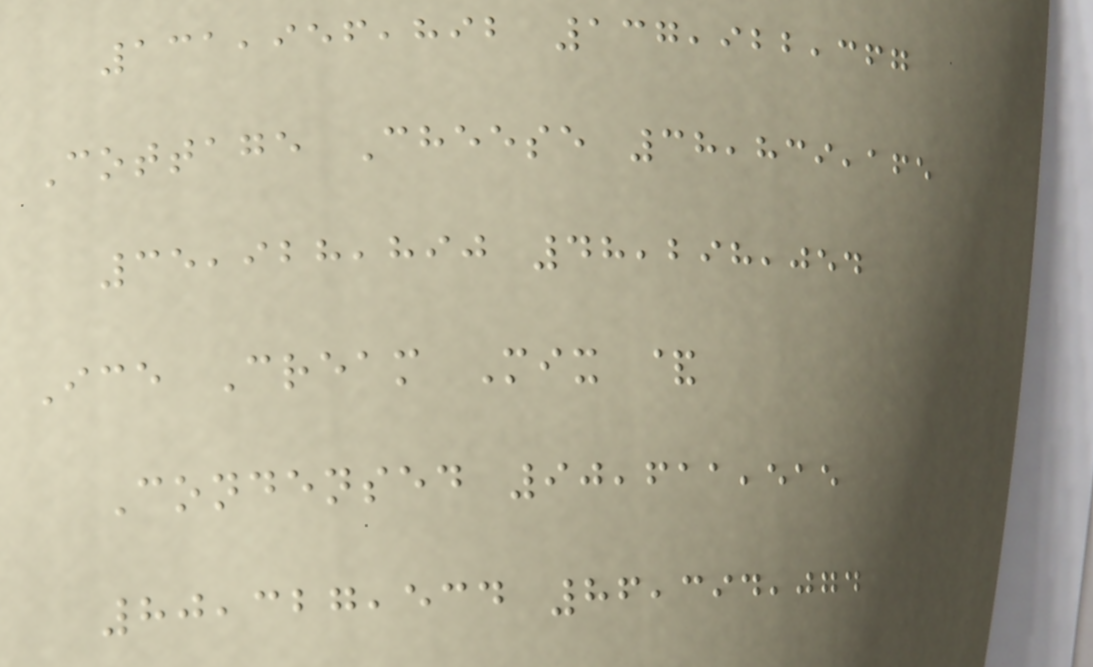131,956,892 137,922,367
Cottage Cheese 38,839,165
35,928,890 48,298,054
Ice Cream Mix &
Condensed 90,611,515
80,327,534 86,394,074
